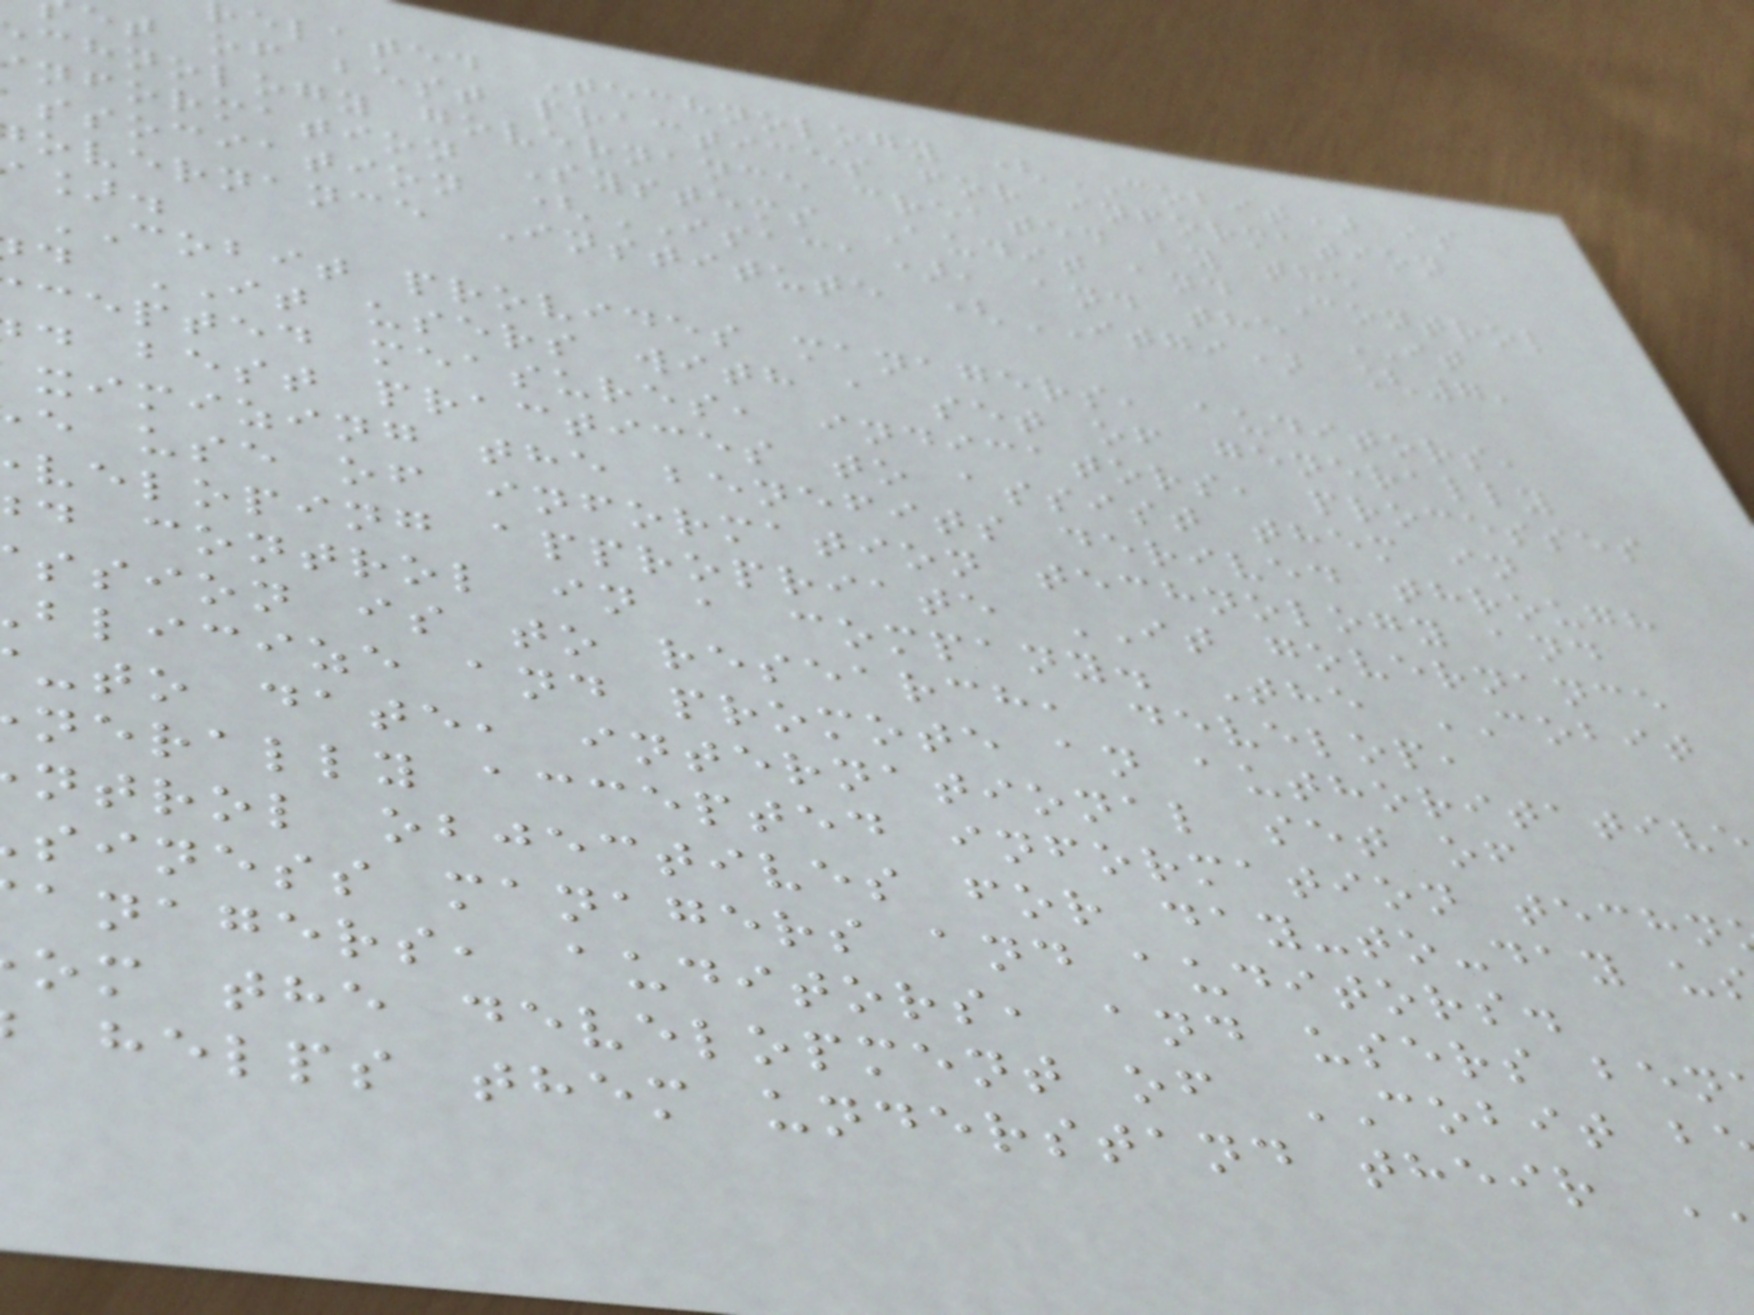elated Technology (COBIT) is
et of best practices for information
chnology governance created by the
nformation Systems Audit and Control
ssociation (ISACA), and the IT
overnance Institute (ITGI) [7,
COBIT provides managers, auditors,
d IT users with a set of generally
cepted measures, indicators, processes
d best practices to assist them in
ximizing the benefits derived through
e use of information technology and
veloping appropriate IT governance
d control in a company. The COBIT
ssion is to research, develop,
blicize and promote an authoritative
-to date, international set of
nerally accepted information techn
ntrol objectives for day-to-day u
siness managers and auditors.
anagers, auditors, and users ben
om the development of COBIT b
helps them understand their
